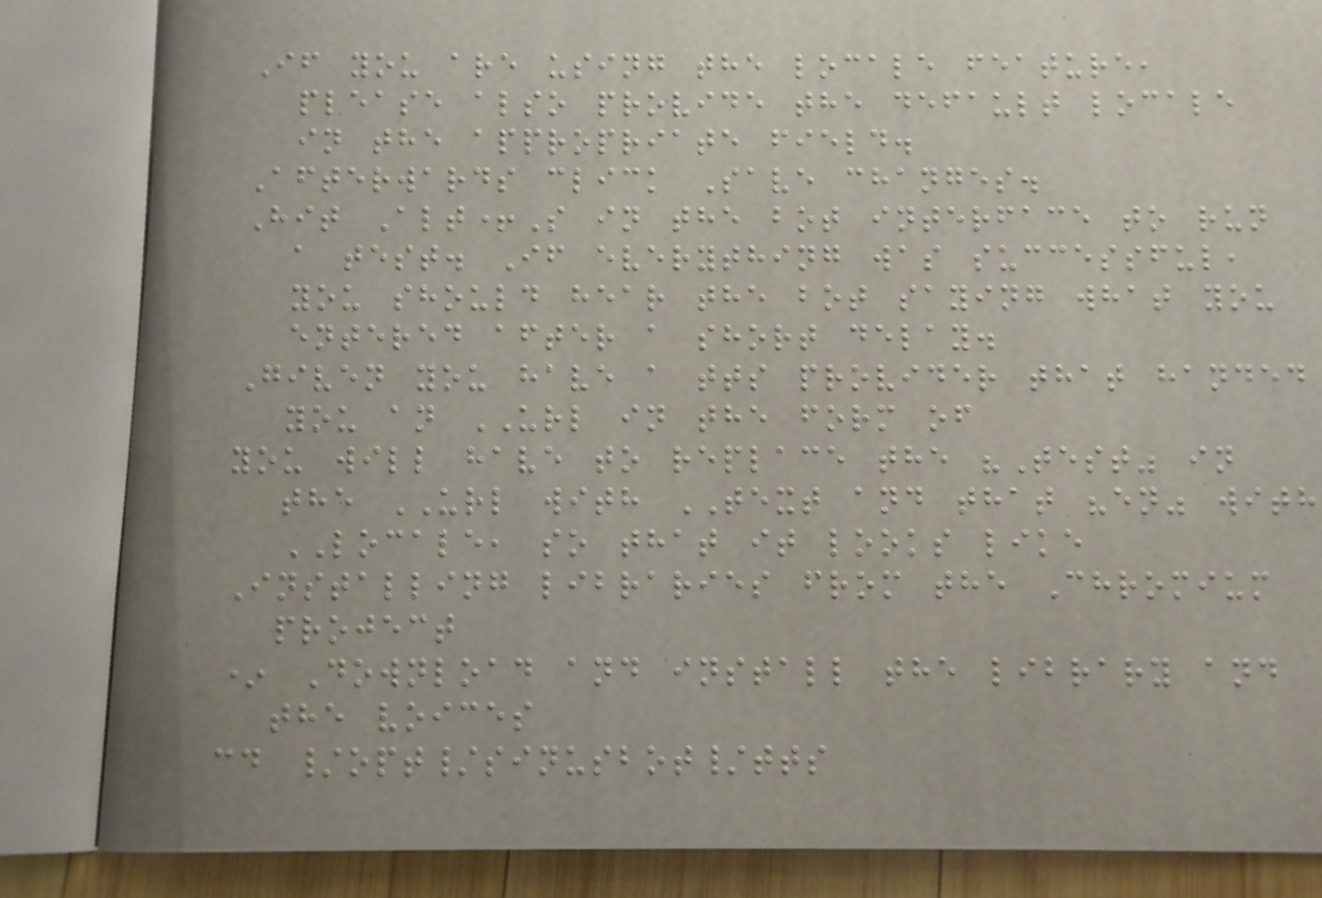If you are using the locale feature,
please also provide the default locale
in the appropriate field.
Afterwards click Save changes.
Hit Alt+S in the bot interface to run
a test. If everything was successful,
you should hear the bot saying what you
entered after a short delay.
Given you have a tts provider that handed
you an URL in the form of
you will have to replace the "Test" in
the URL with TEXT and that "en" with
LOCALE, so that it looks like
Installing libraries from the Chromium
project
* Download and install the library and
the voices
cd /opt/sinusbot/tts
